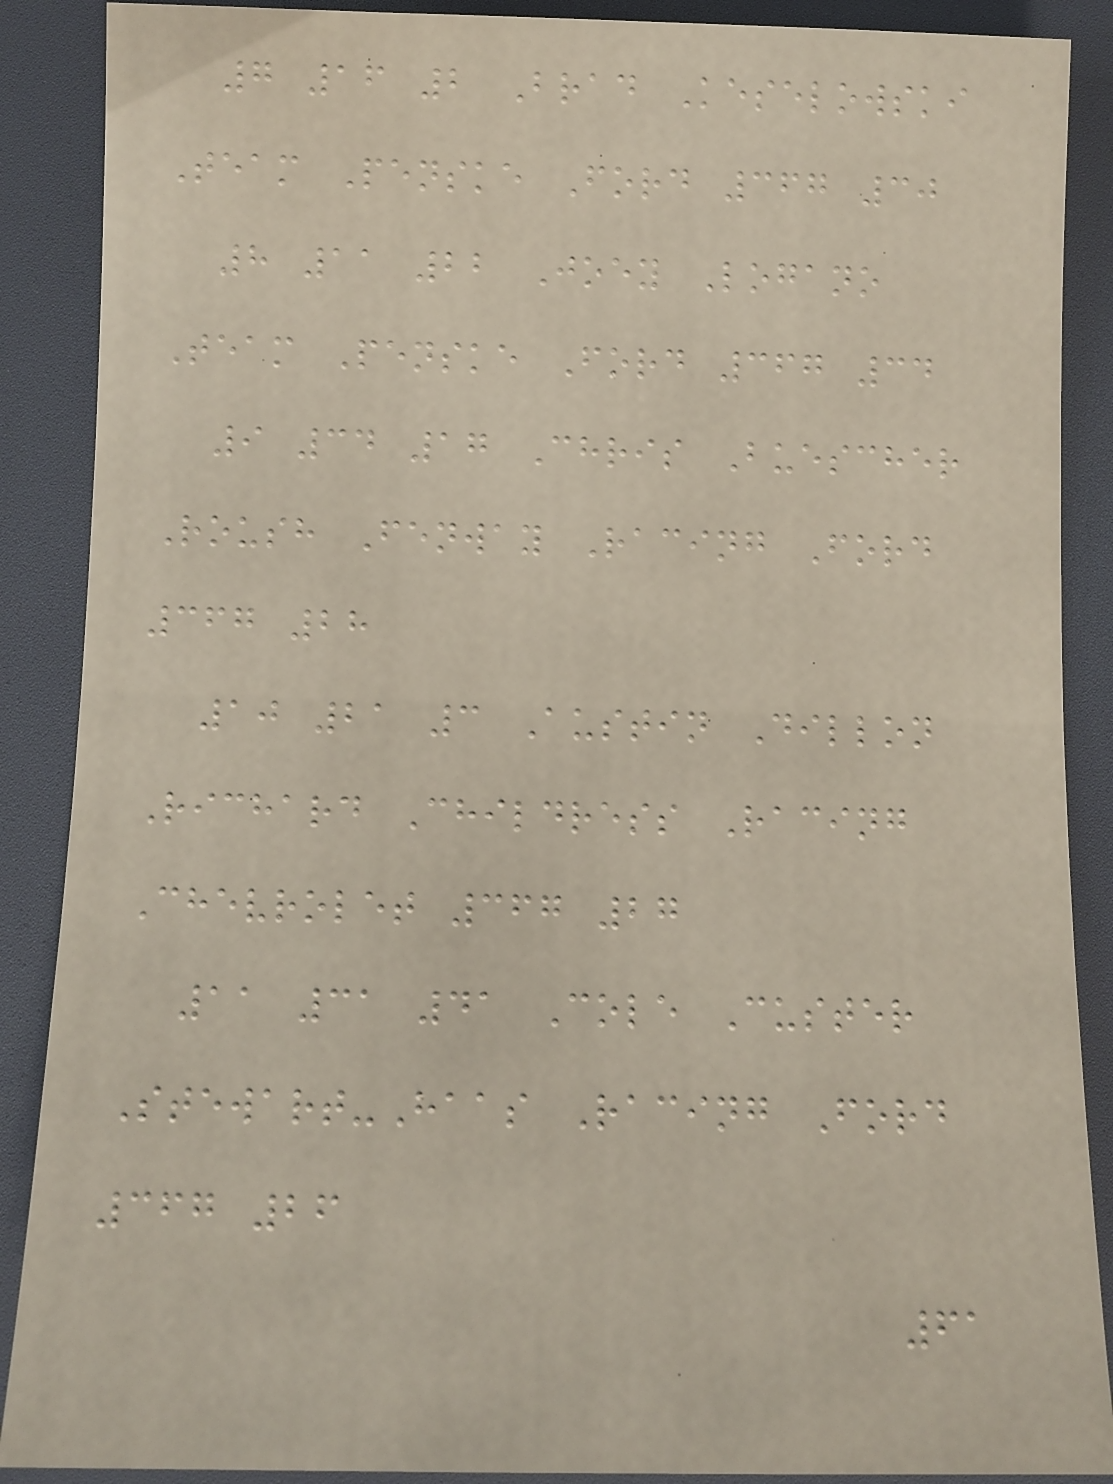7 16 2 Brad Keselowski
Team Penske Ford 367 30
8 11 22 Joey Logano
Team Penske Ford 367 34
9 34 17 Chris Buescher
Roush Fenway Racing Ford
367 28
10 21 3 Austin Dillon
Richard Childress Racing
Chevrolet 367 27
11 31 41 Cole Custer
Stewart-Haas Racing Ford
367 26
61
